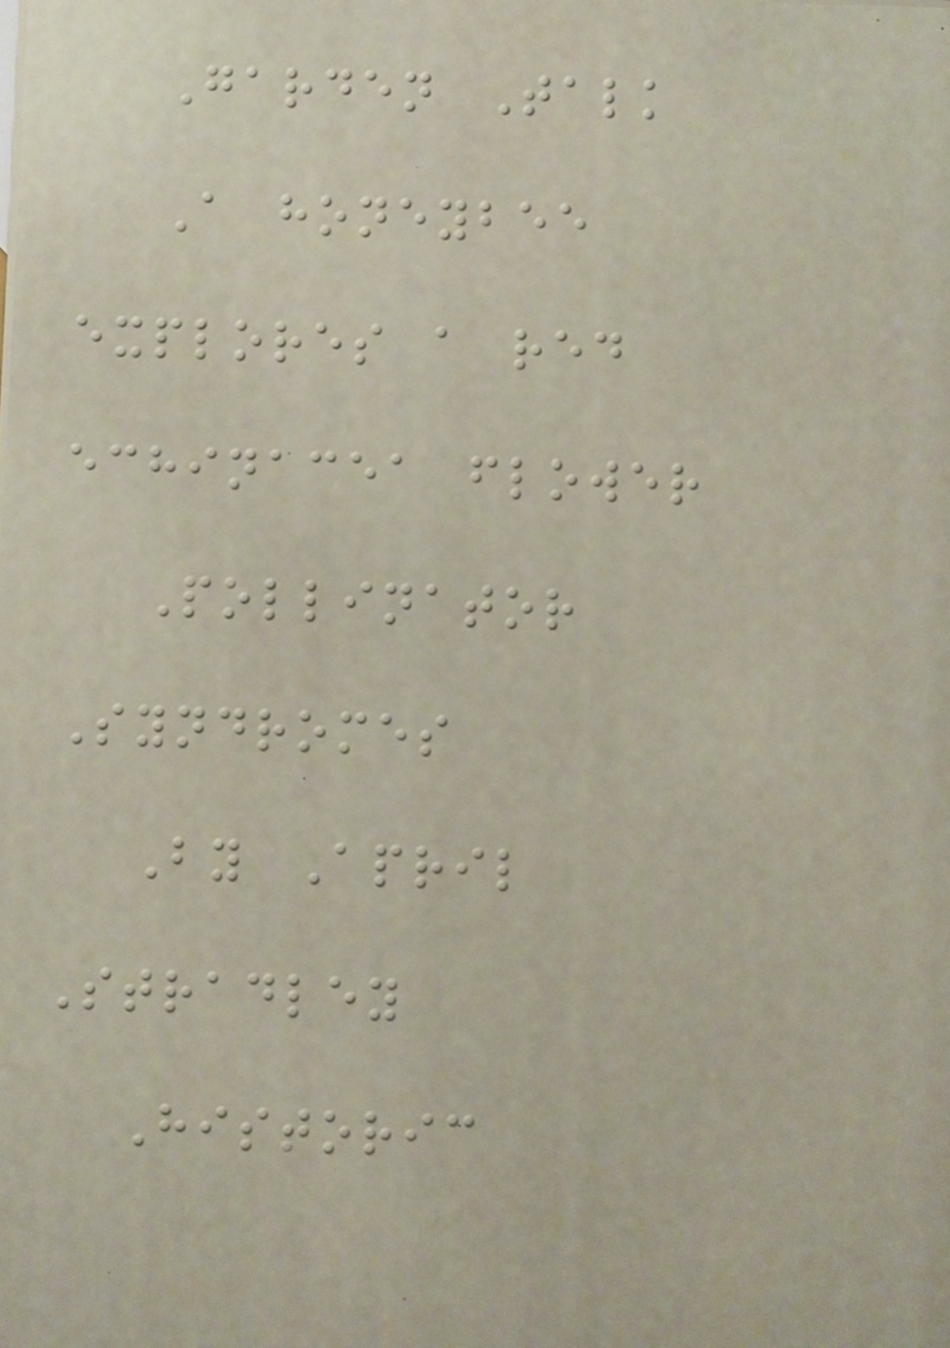Garden Talk
A honeybee
explores a red
echinacea flower
Pollinator
Syndromes
By April
Stradley
Historic
